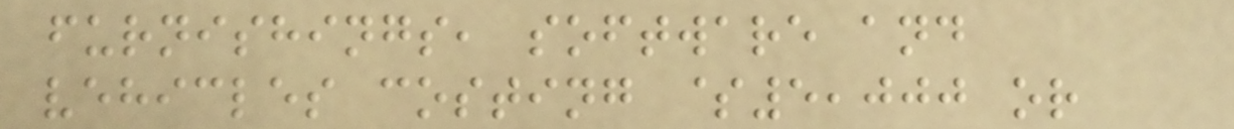furnishings, software and
vehicles costing $5,000 or
